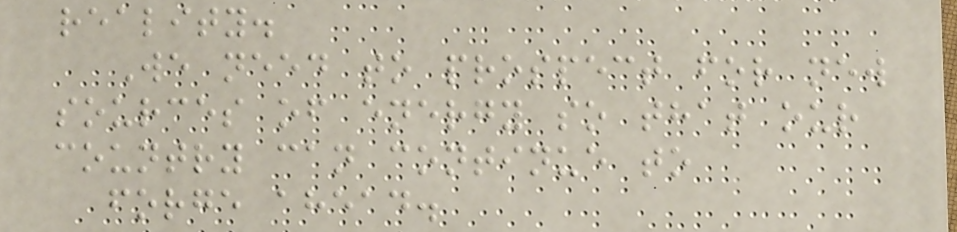reality.
We need to prospect for new
sources of energy so that our
country can continue to
forge ahead.
